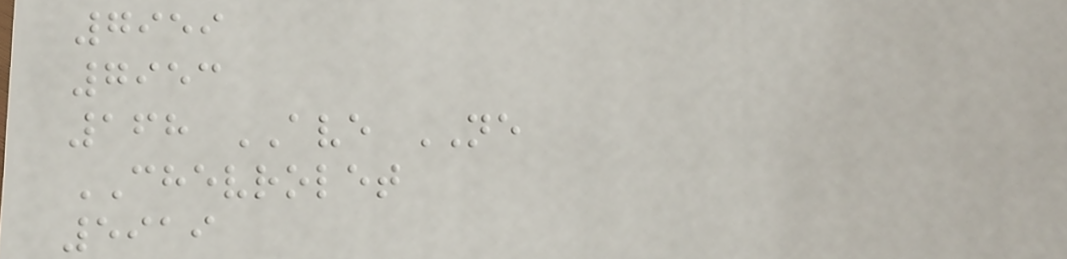7959
7953
168 AVE NE
CHEVROLET
5919
